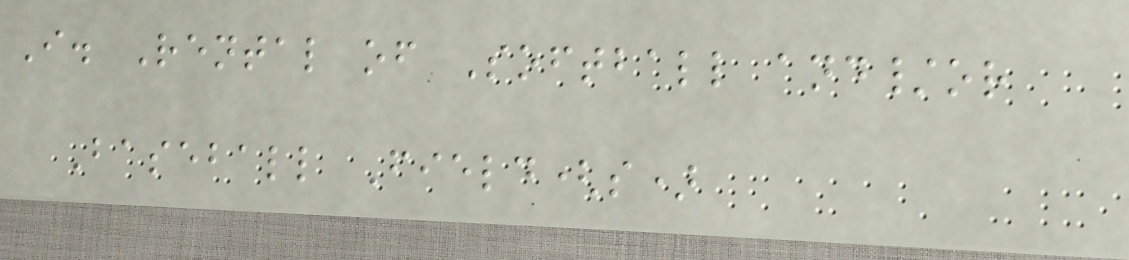I. Rental of Softball and/or
Baseball Field(s)
